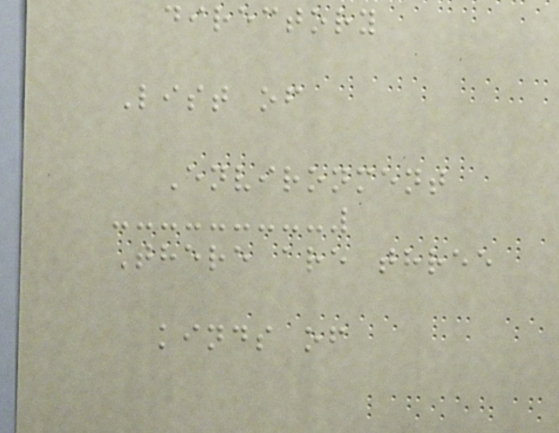directory
List of
Environment
There are three
kinds of
